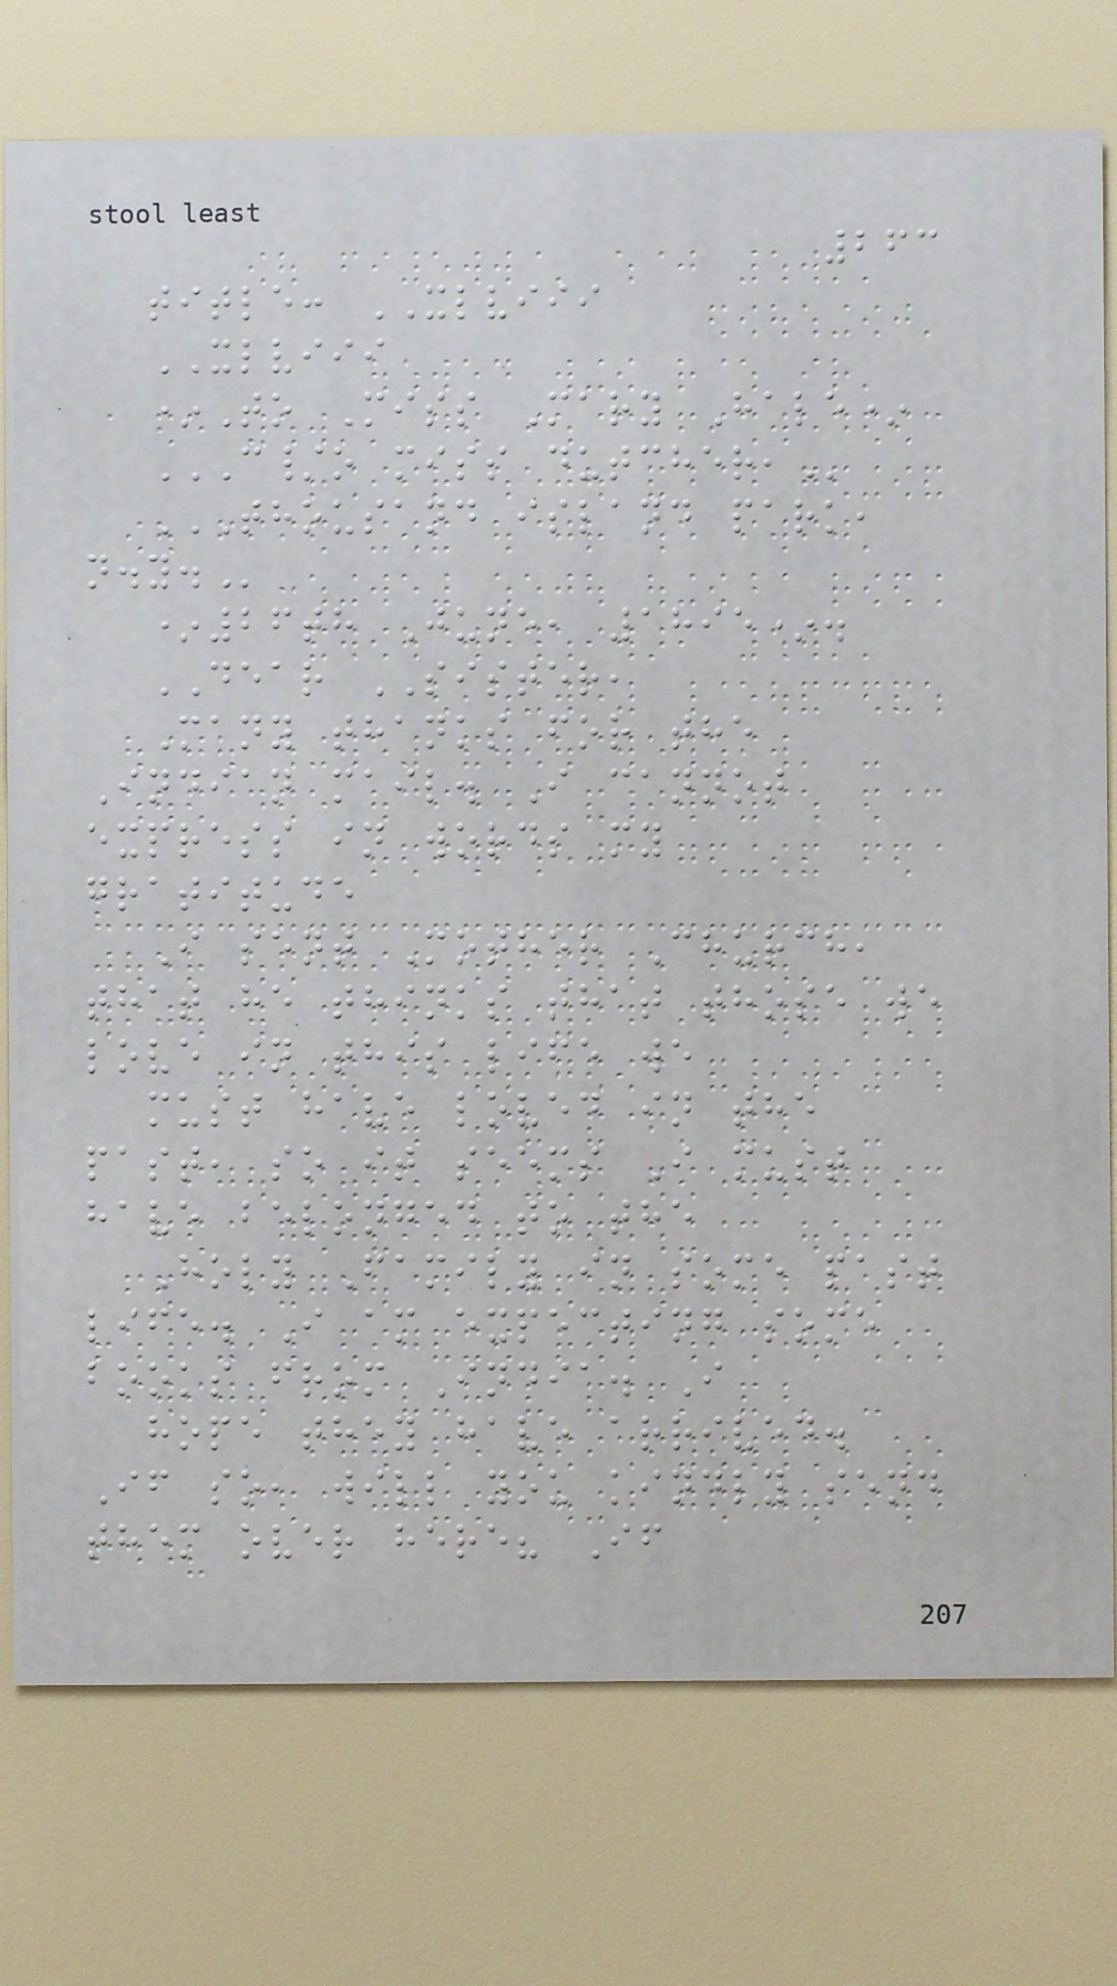263
title: XLVIII
XLVIII
*To Miss Mary Hale*
C/O MISS DUTCHER,
THOUSAND ISLAND PARK,
N.Y.
*26th June, 1895*.
DEAR SISTER,
Many thanks for the
Indian mail. I cannot
express in words my
gratitude
I sent Mother Church,
that he thinks that those we
love in this life we
must have loved in the
past, so it seems I must
have belonged to the
Holy Family in some past
life. I am expecting some
books from India. I
hope they have arrived.
If so, will you kindly send
them over here? If
